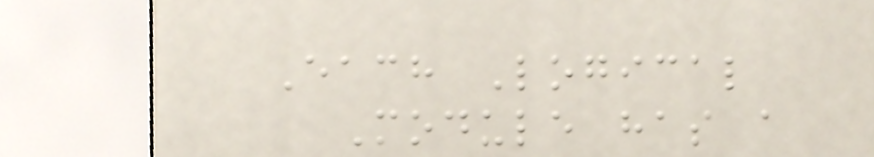Each Logical
Module has a
